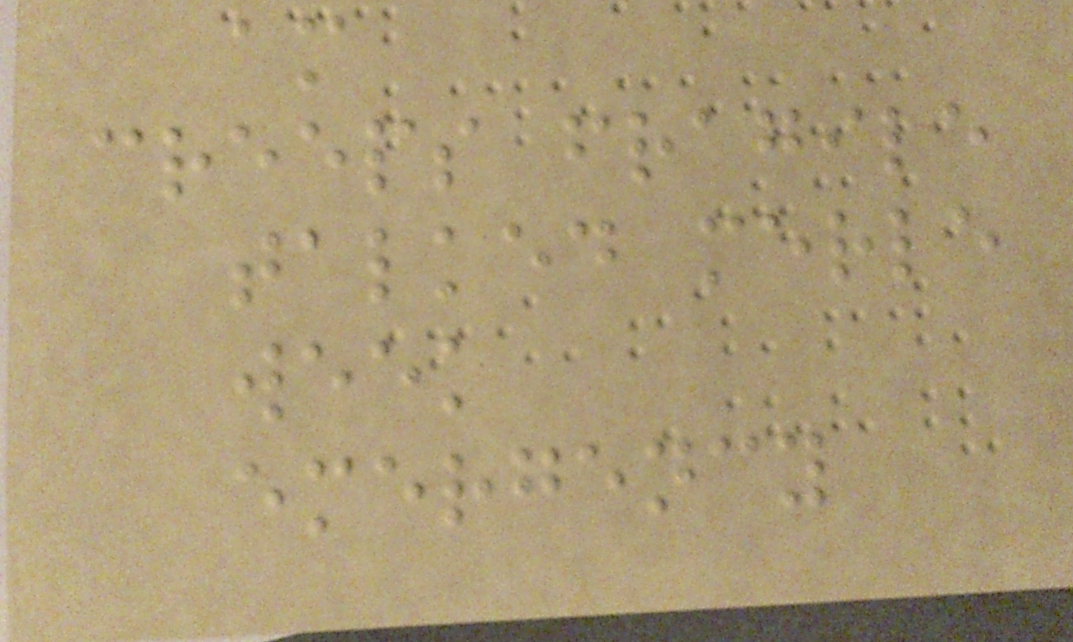am
creeps fragile
talked merle
week
emergency
